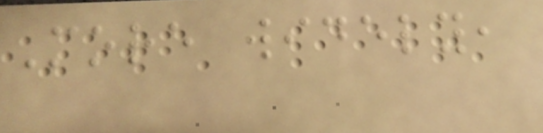More widely,
